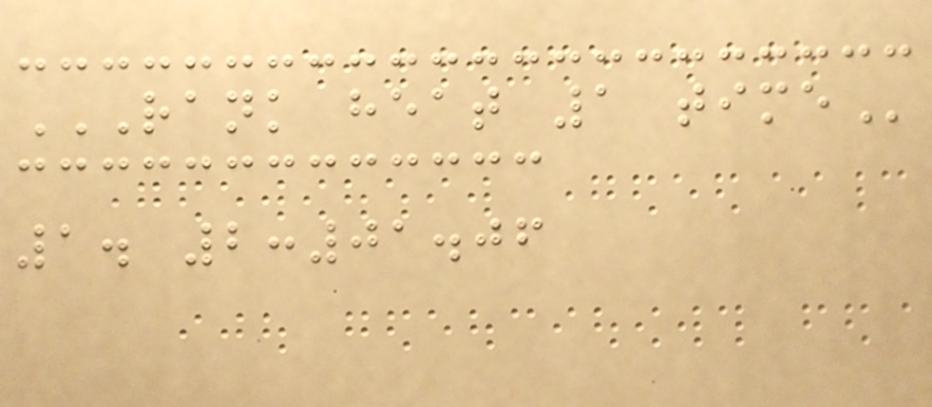RANK HEAT 1 TIME
1. 2:01.06
